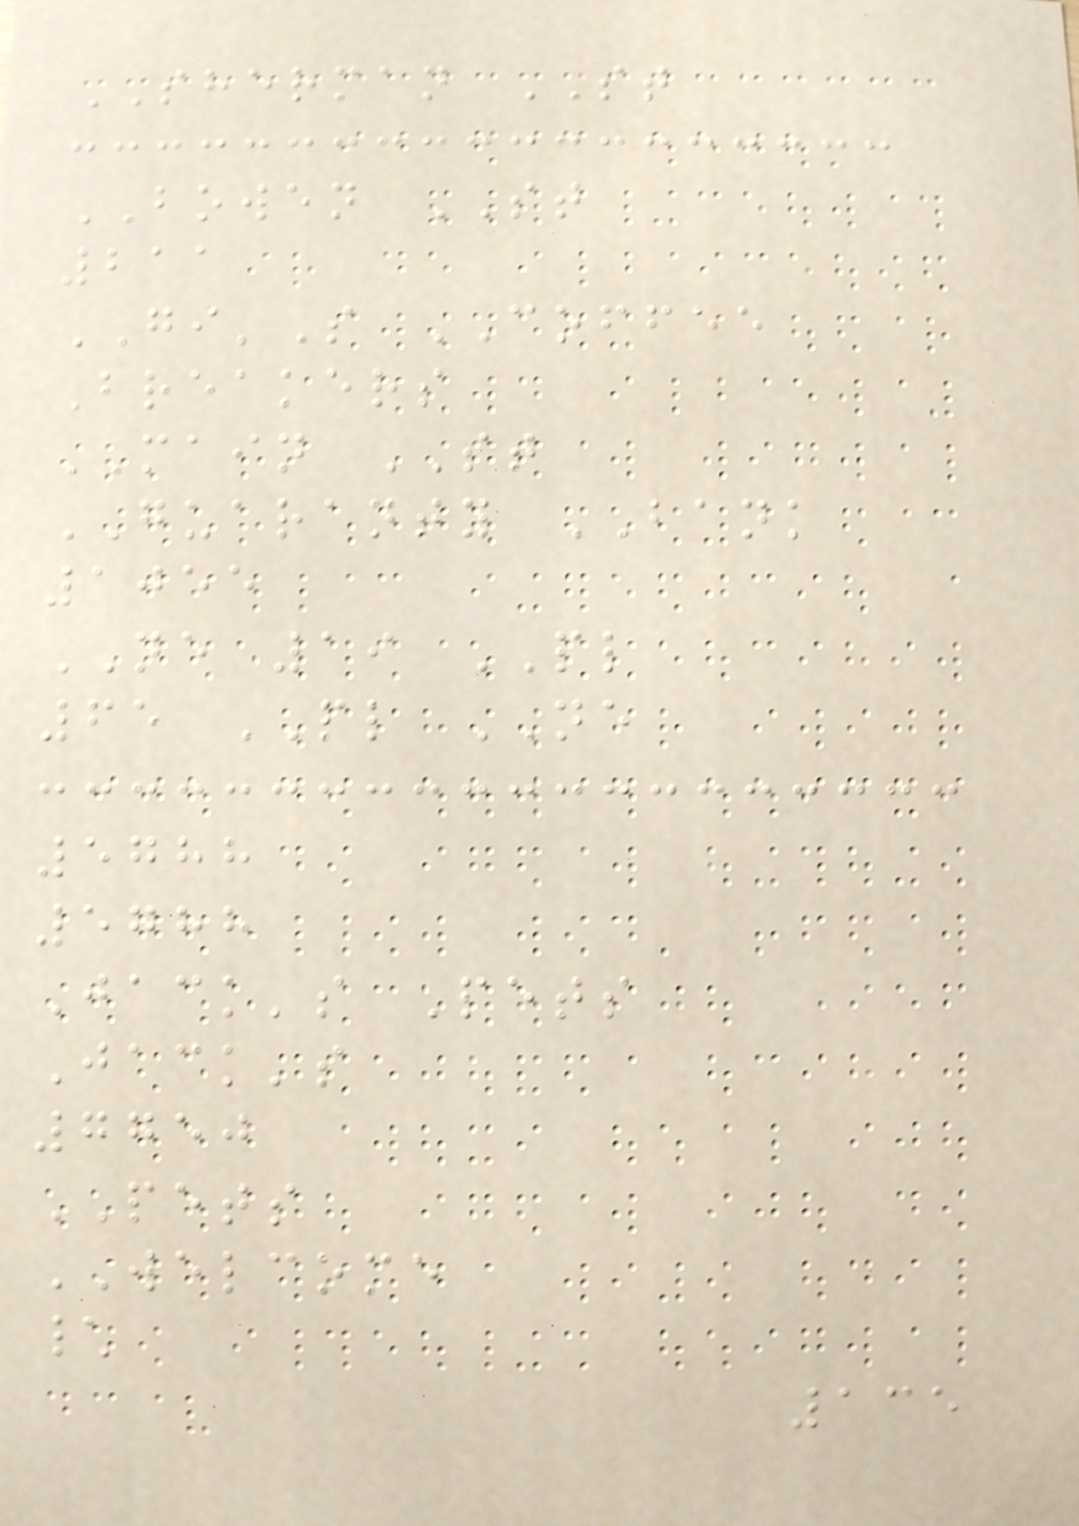SHERMAN ST
BOWEN ST
211
GI'S COFFEE
Breakers
MAIN ST
GUARANTY BANK
1055
NE 19 PL
65 PL NE
5788
5788
Jack's Pets
Jack's
7750
PETS
WELCOME
\
135
